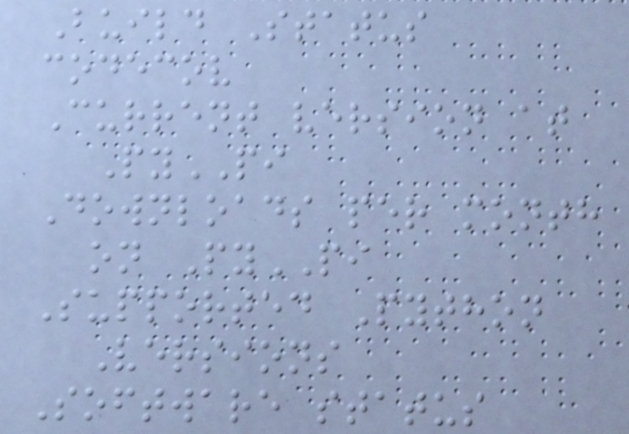Build Status
codecov
Current version at
PyPI
Downloads per month
on PyPI
Supported Python
Versions
Software status
